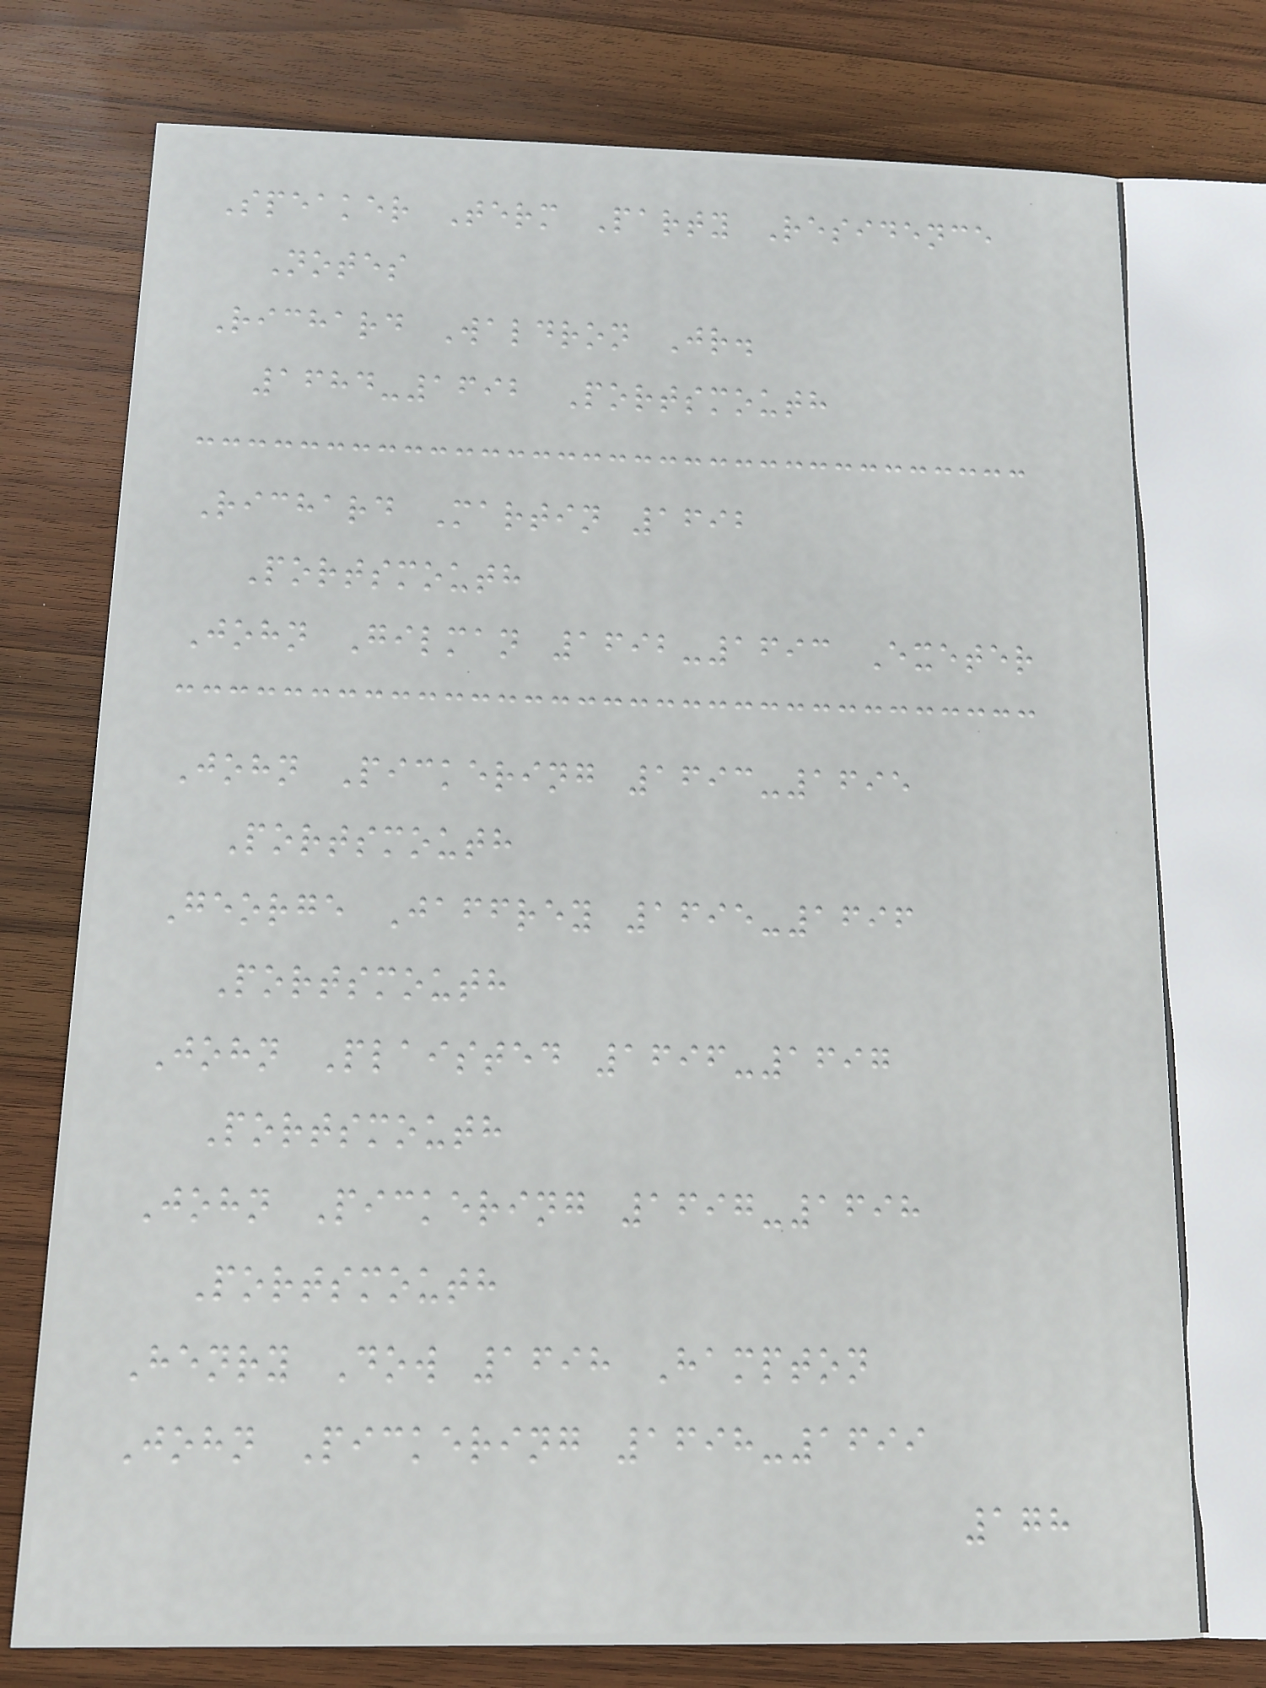Speaker Term Party Residence
Notes
Richard Waldron Jr.
1684-1692 Portsmouth
Richard Martin 1692
Portsmouth
John Gilman 1692-1693 Exeter
John Pickering 1693-1695
Portsmouth
George Jaffrey 1695-1696
Portsmouth
John Plaisted 1696-1697
Portsmouth
John Pickering 1697-1698
Portsmouth
Henry Dow 1698 Hampton
John Pickering 1698-1699
178
